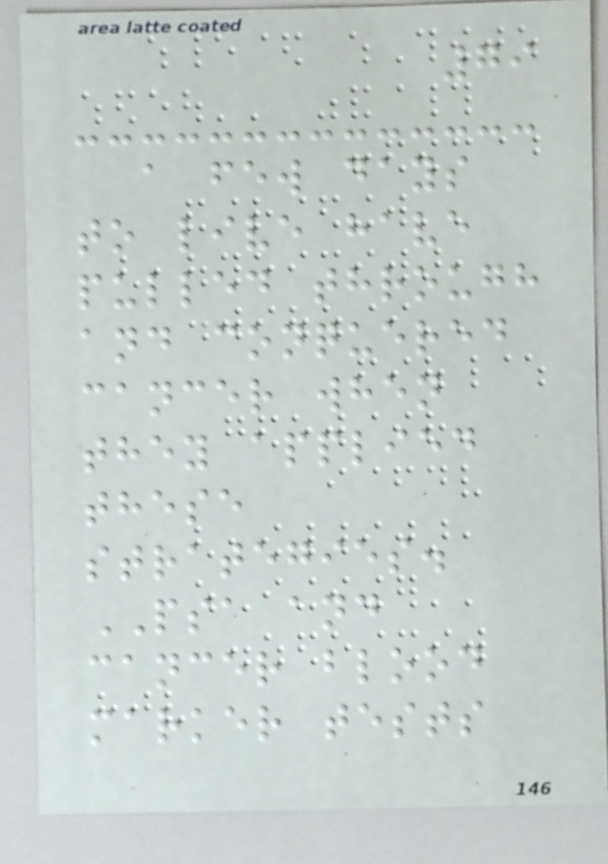79
a few days
to live have
pulled through
and conquered
cancer when
they applied
these
strategies.
PSA and
cancer blood
marker tests
